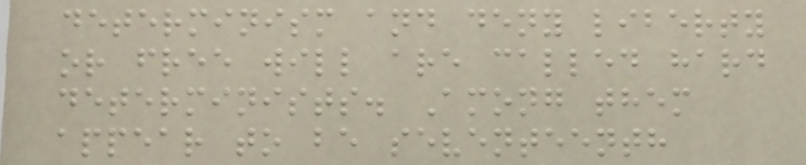determinism and deny liberty
or free will are called hard
determinists. Among them
appear to be seventeenth
